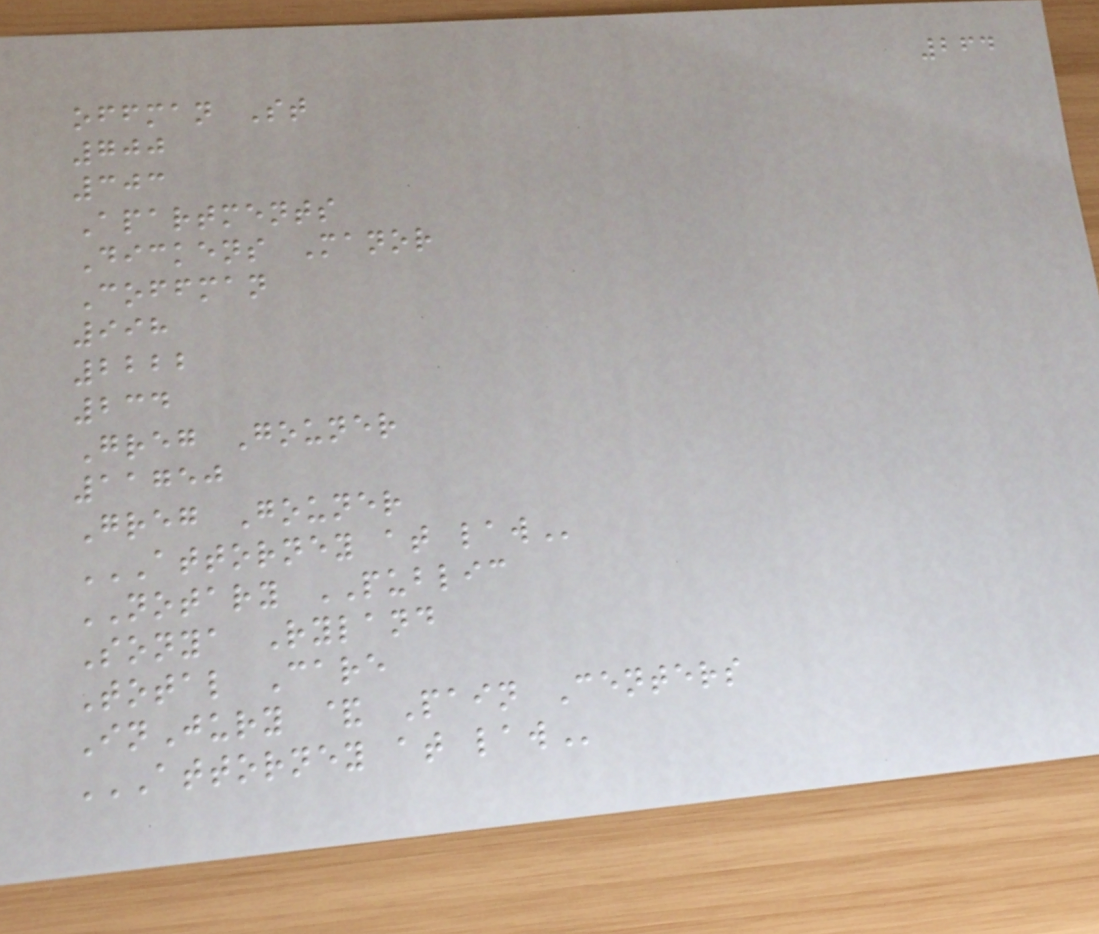264
offman St
700
303
Apartments
Dickens Manor
Coffman
998
2222
234
Greg Gouner
11750
Greg Gouner
ATTORNEY AT LAW
NOTARY PUBLIC
Sonya Ryland
Total Care
InJury & Pain Centers
ATTORNEY AT LAW
